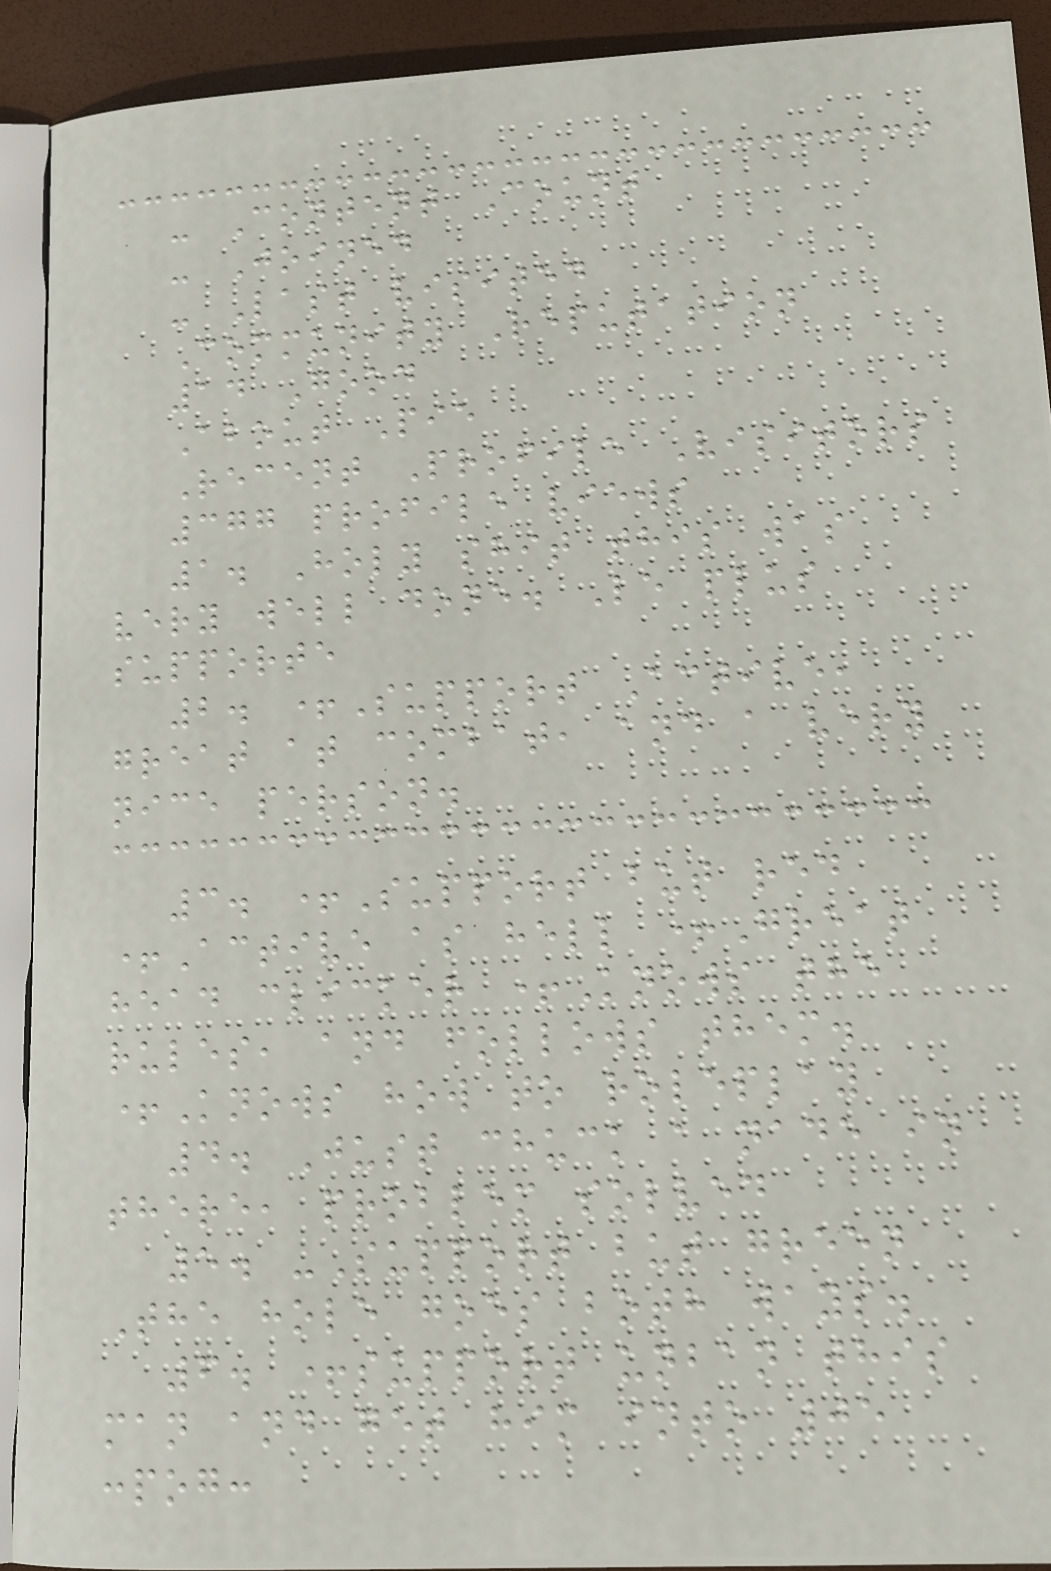- Content Count
- Joined
- Last visited
Community Reputation
14 Good
About Pie
Recent Profile Visitors
377 profile views
1. Holy shit this was
very well done. Le plus
supporte
2. +Support Active,
great at combat, and a very
nice person.
3. +Support but red
+Active as hell +Great
head clicker +Knows the
rules, and follows them.
+Knows how to roleplay
4. Just chuck a nade in
there, problem solved
5. -Support but green
The hole goes both ways.
6. +support unban this
man and get him into 05
:pog:
